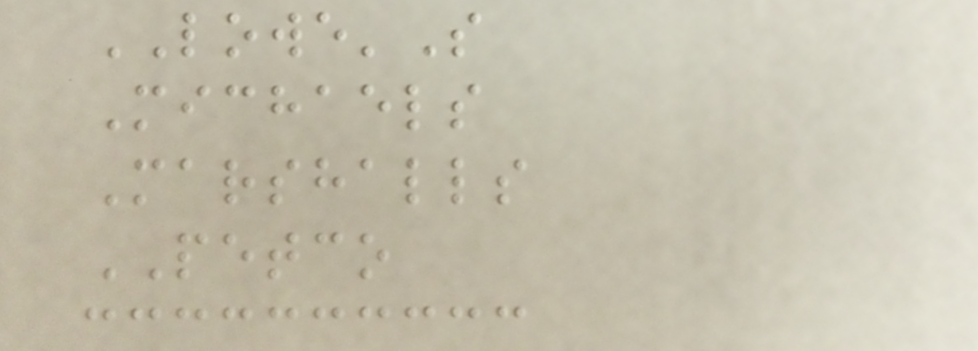LOWE'S
Michaels
Marshalls
PETCO
